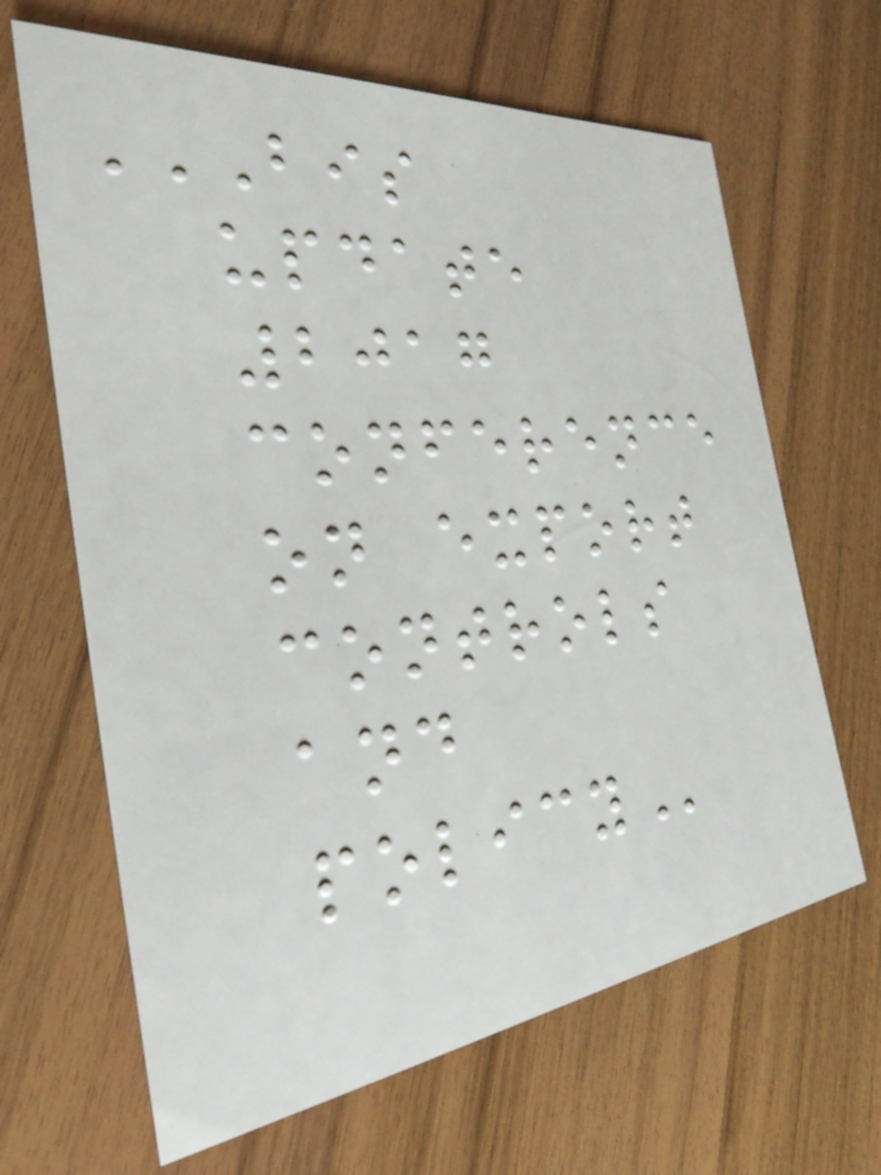BIS
UPDATE
2017
CONFERENCE
ON EXPORT
CONTROLS
AND
POLICY
